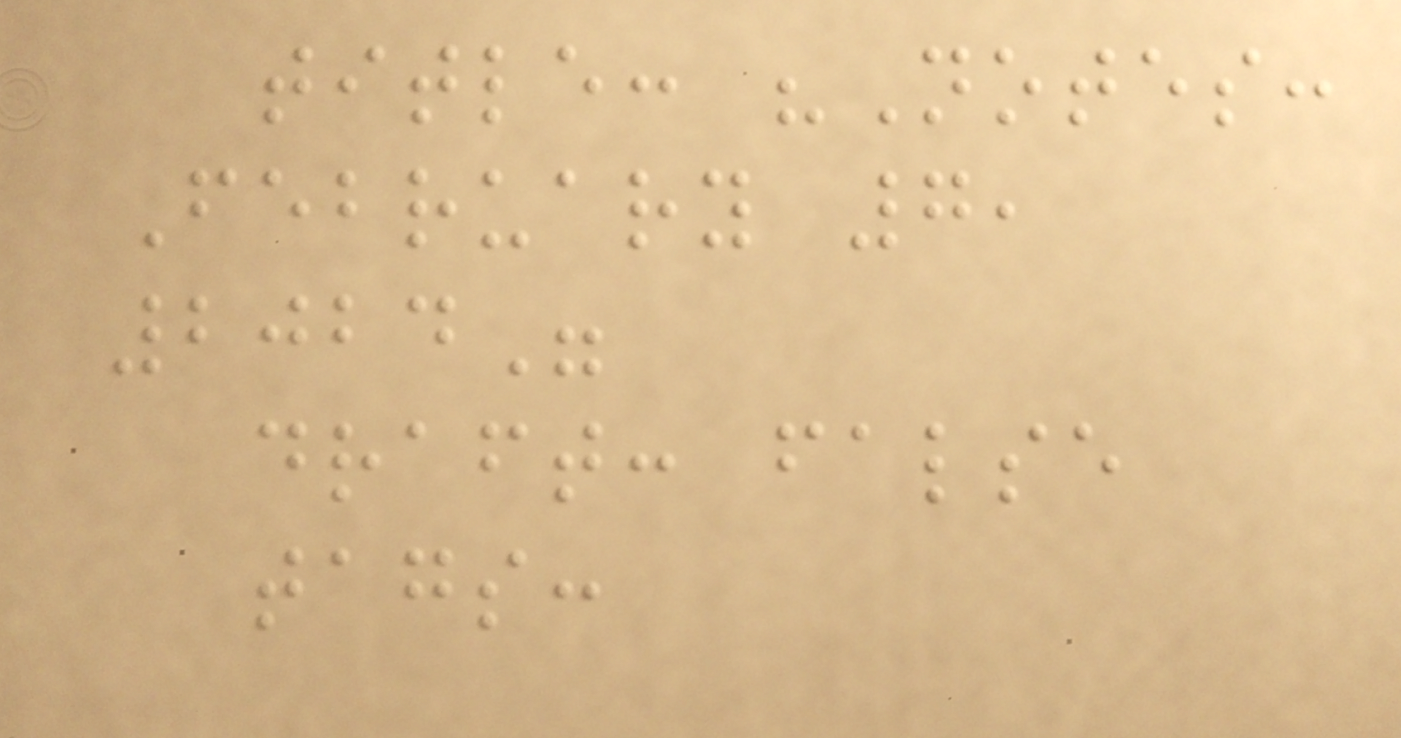title: "Notes:
February 7,
2024"
draft: false
tags:
